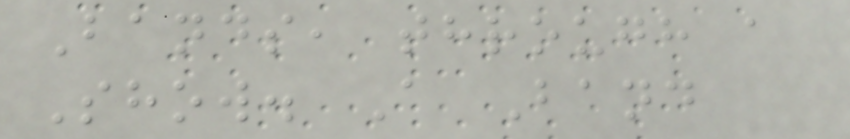Bands, through a
Show. A Band
